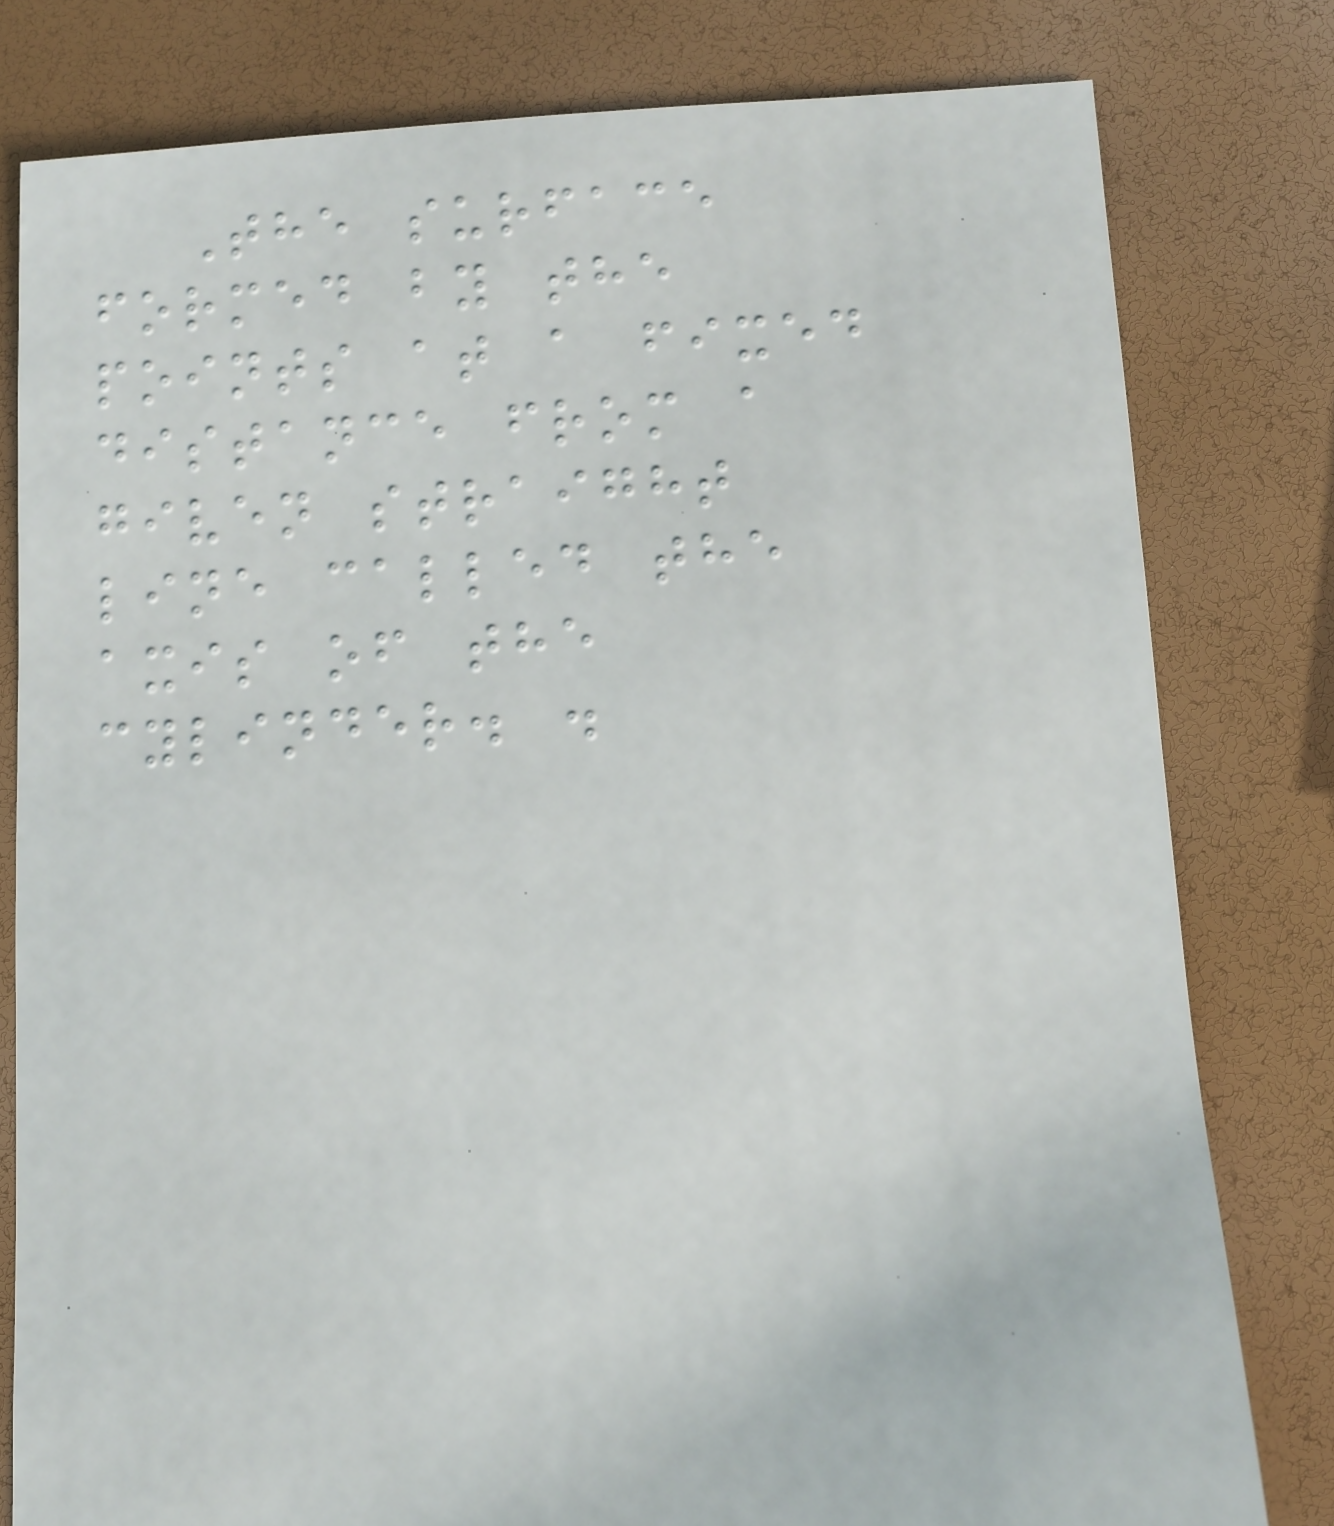The surface
formed by the
points at a fixed
distance from a
given straight
line called the
axis of the
cylinder. .
